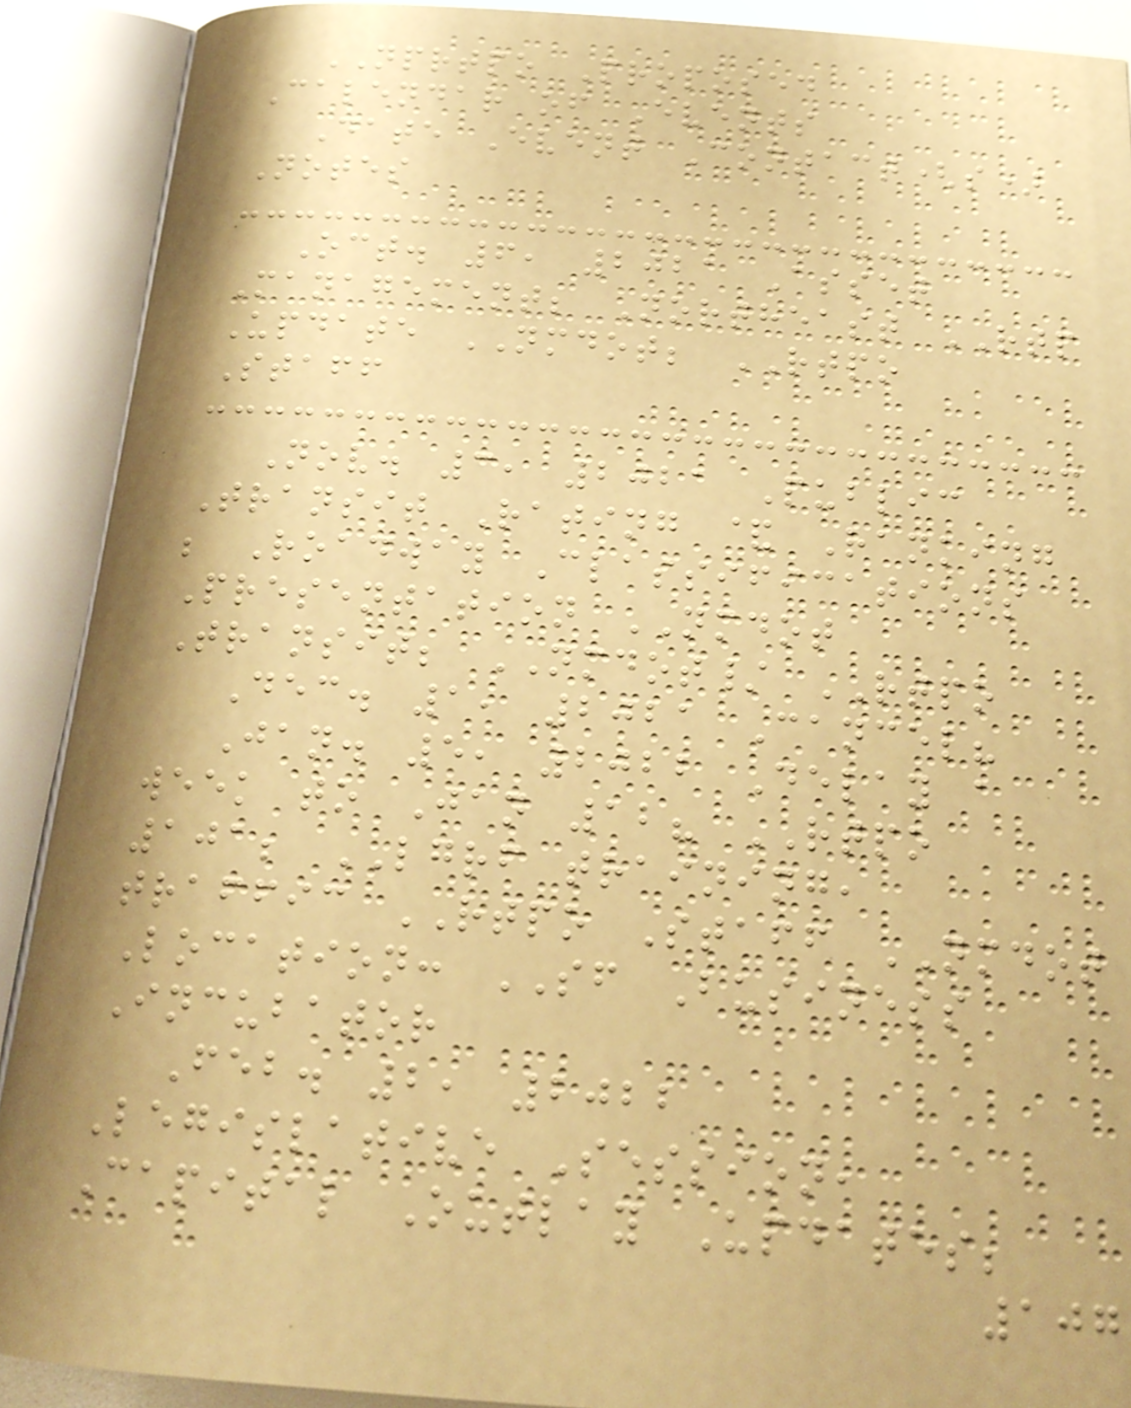NPRTPO Proposed
Calendar of Events
Date Event Contact(s)
Notes
Oct. 6, 2021 Asset
Management; Northeast RTP
Update NMDOT; RTPO
Staff
Nov. 3, 2021 Public
Transit Rating & Ranking
; Roadway Classifications
Presentation NMDOT
Transit; NMDOT/ RTPO
Dec. 1, 2021 Cancel?
Jan. 5, 2022 Delay a
week to Jan 12? RTPO
101; LGRF training,
traffic RTPO Staff NMDOT
Location: SF Business
Incubator
Feb. 2, 2022
Legislative Session,
Capital Outlay Updates;
107
